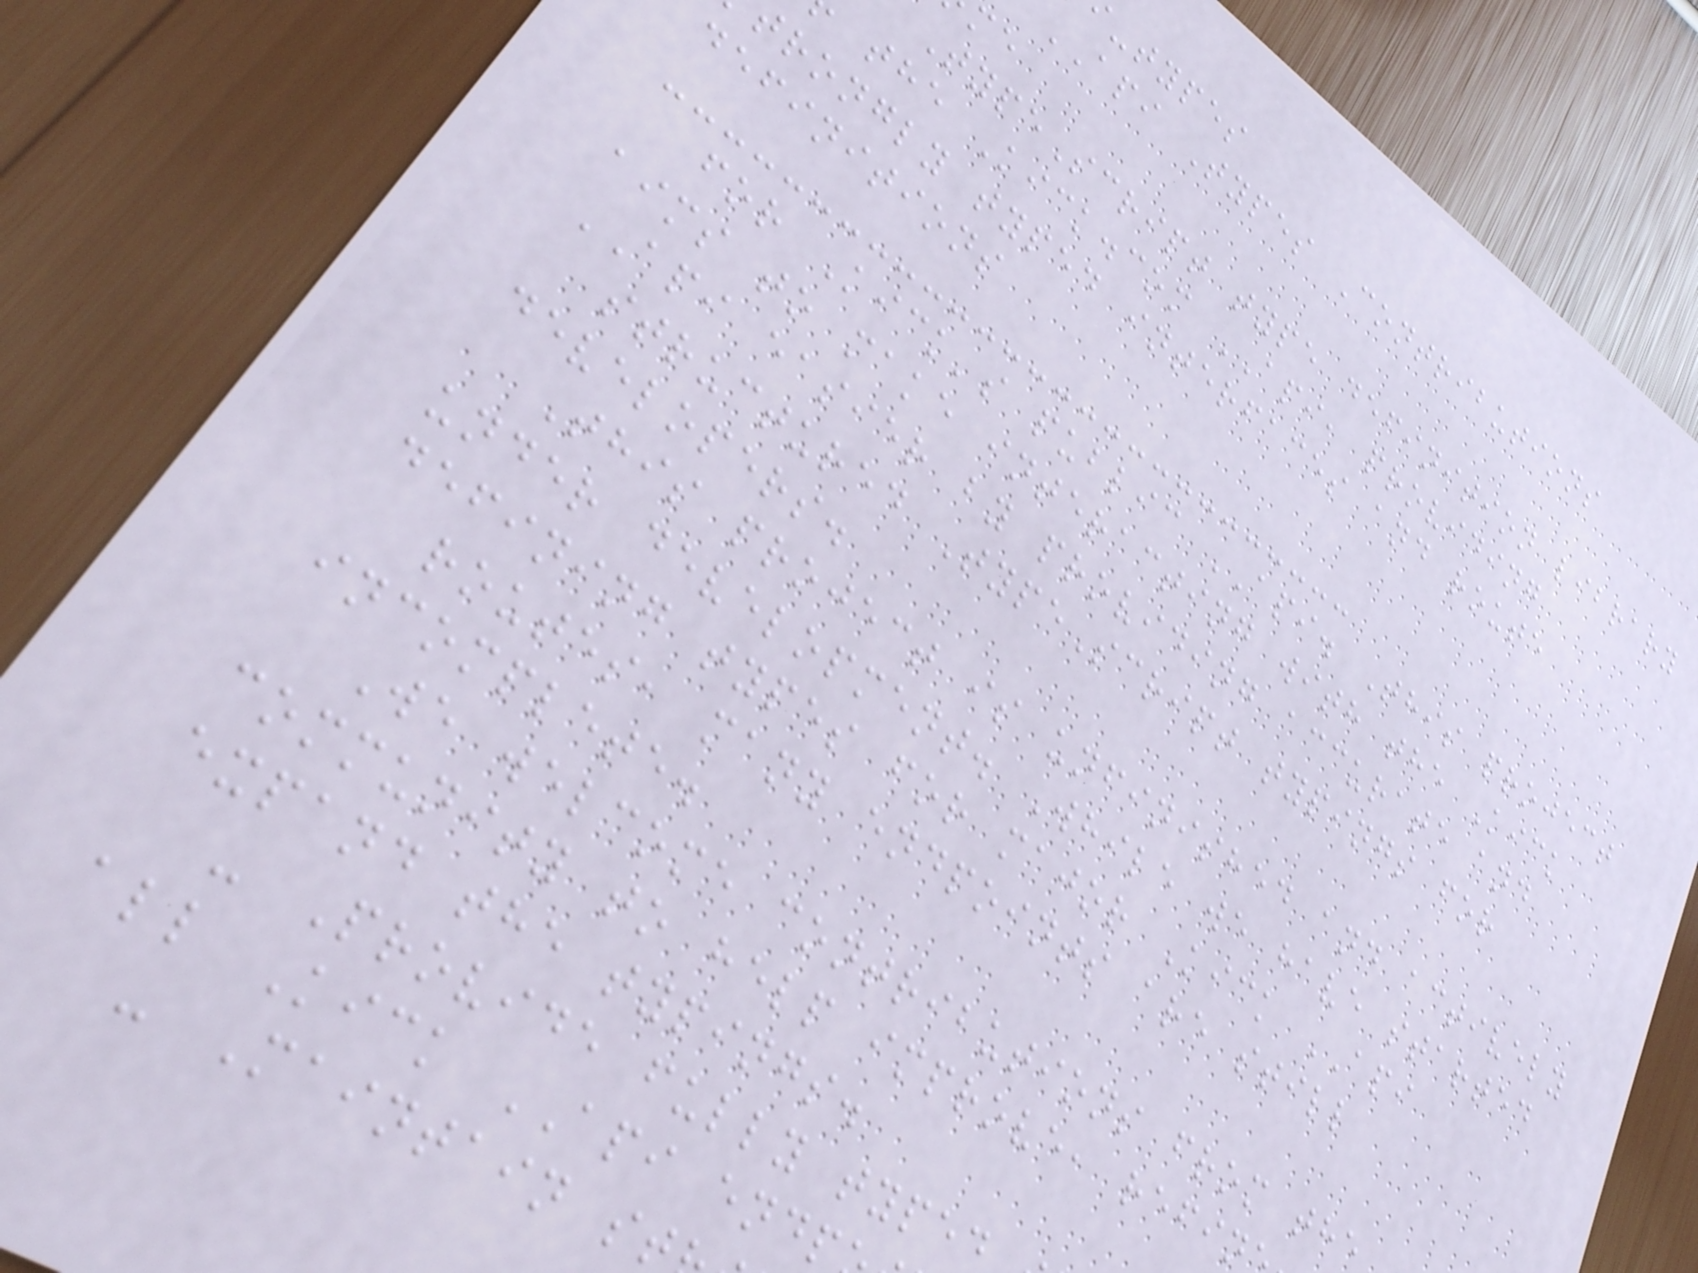-types
API Types Contributions
TypeScript type definition library
the Kick.com API, providing
trongly typed interfaces and route
definitions
for Kick's public API. This project
aims to make interacting with the Kick
API easier by providing accurate and
structured TypeScript typings for
developers.
This project is unfinished and actively
under development. While we have started
defining types for major Kick API
routes, many endpoints are still
incomplete.
We welcome contributions from the
community to help improve, refin
expand the typings.
- Provide fully typed
all Kick API endp
- Maintain st
